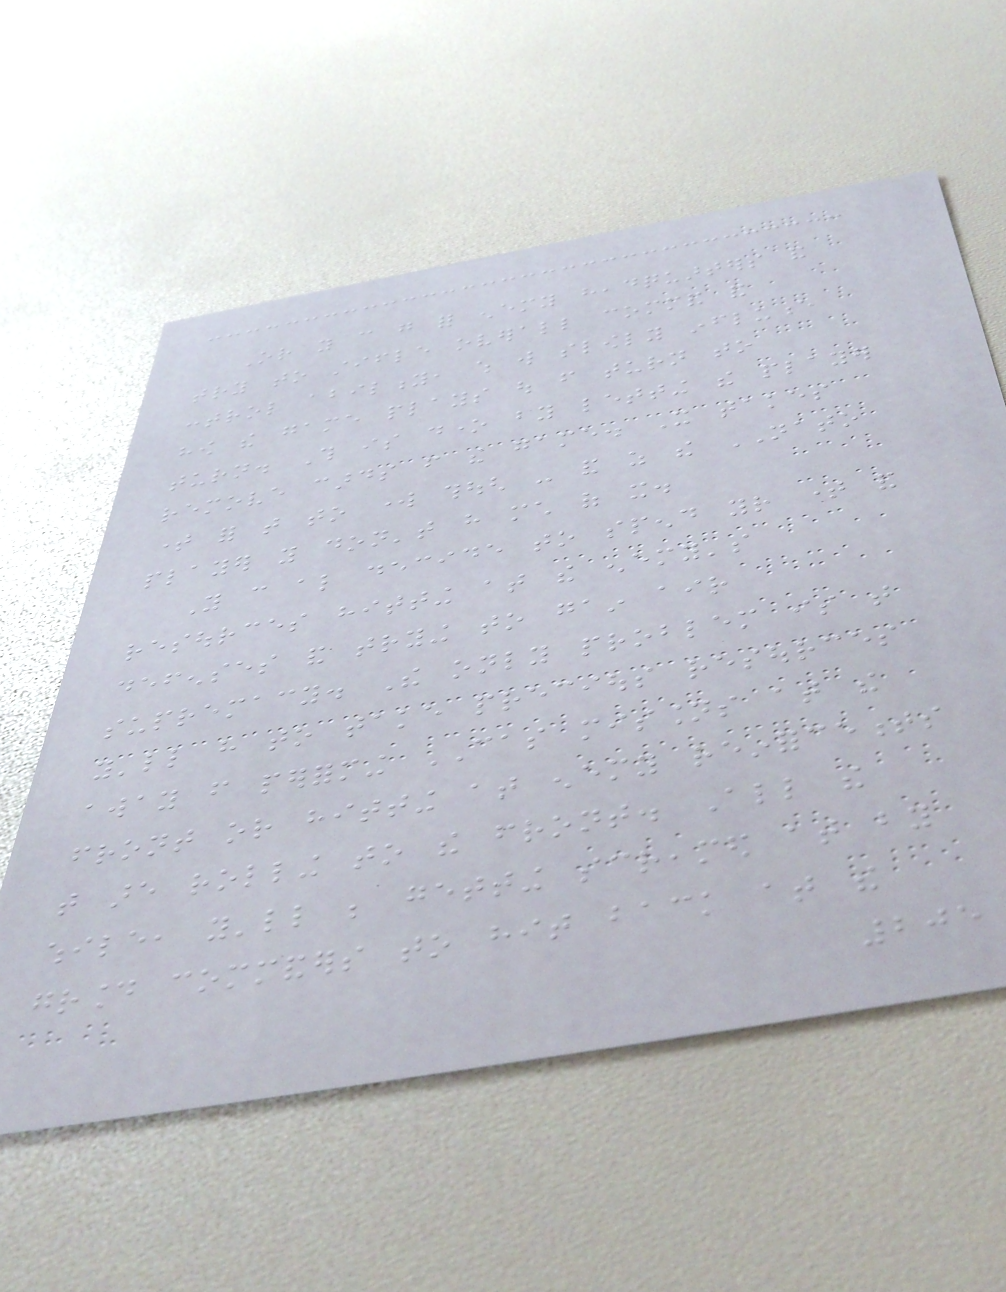Or you can go for enemy headquarters and
try to stifle overall command and
control ability, which will slowly influence
how the game plays out from turn to
turn. This is done by letting the player
remove cards from the game. It takes
time for that to work though - and as the NATO
player you don't have much of it.
You can also decide to spend your time and
resources hitting at the enemy's
defenses and trying to gain air
supremacy. The only problem is that
you'll have to take precious resources
away from performing CAS missions at the
front or hitting at enemy reinforcements
that are rolling to the front. All the
while, you'll be getting screamed at by
ground commanders to hit back at the
205
